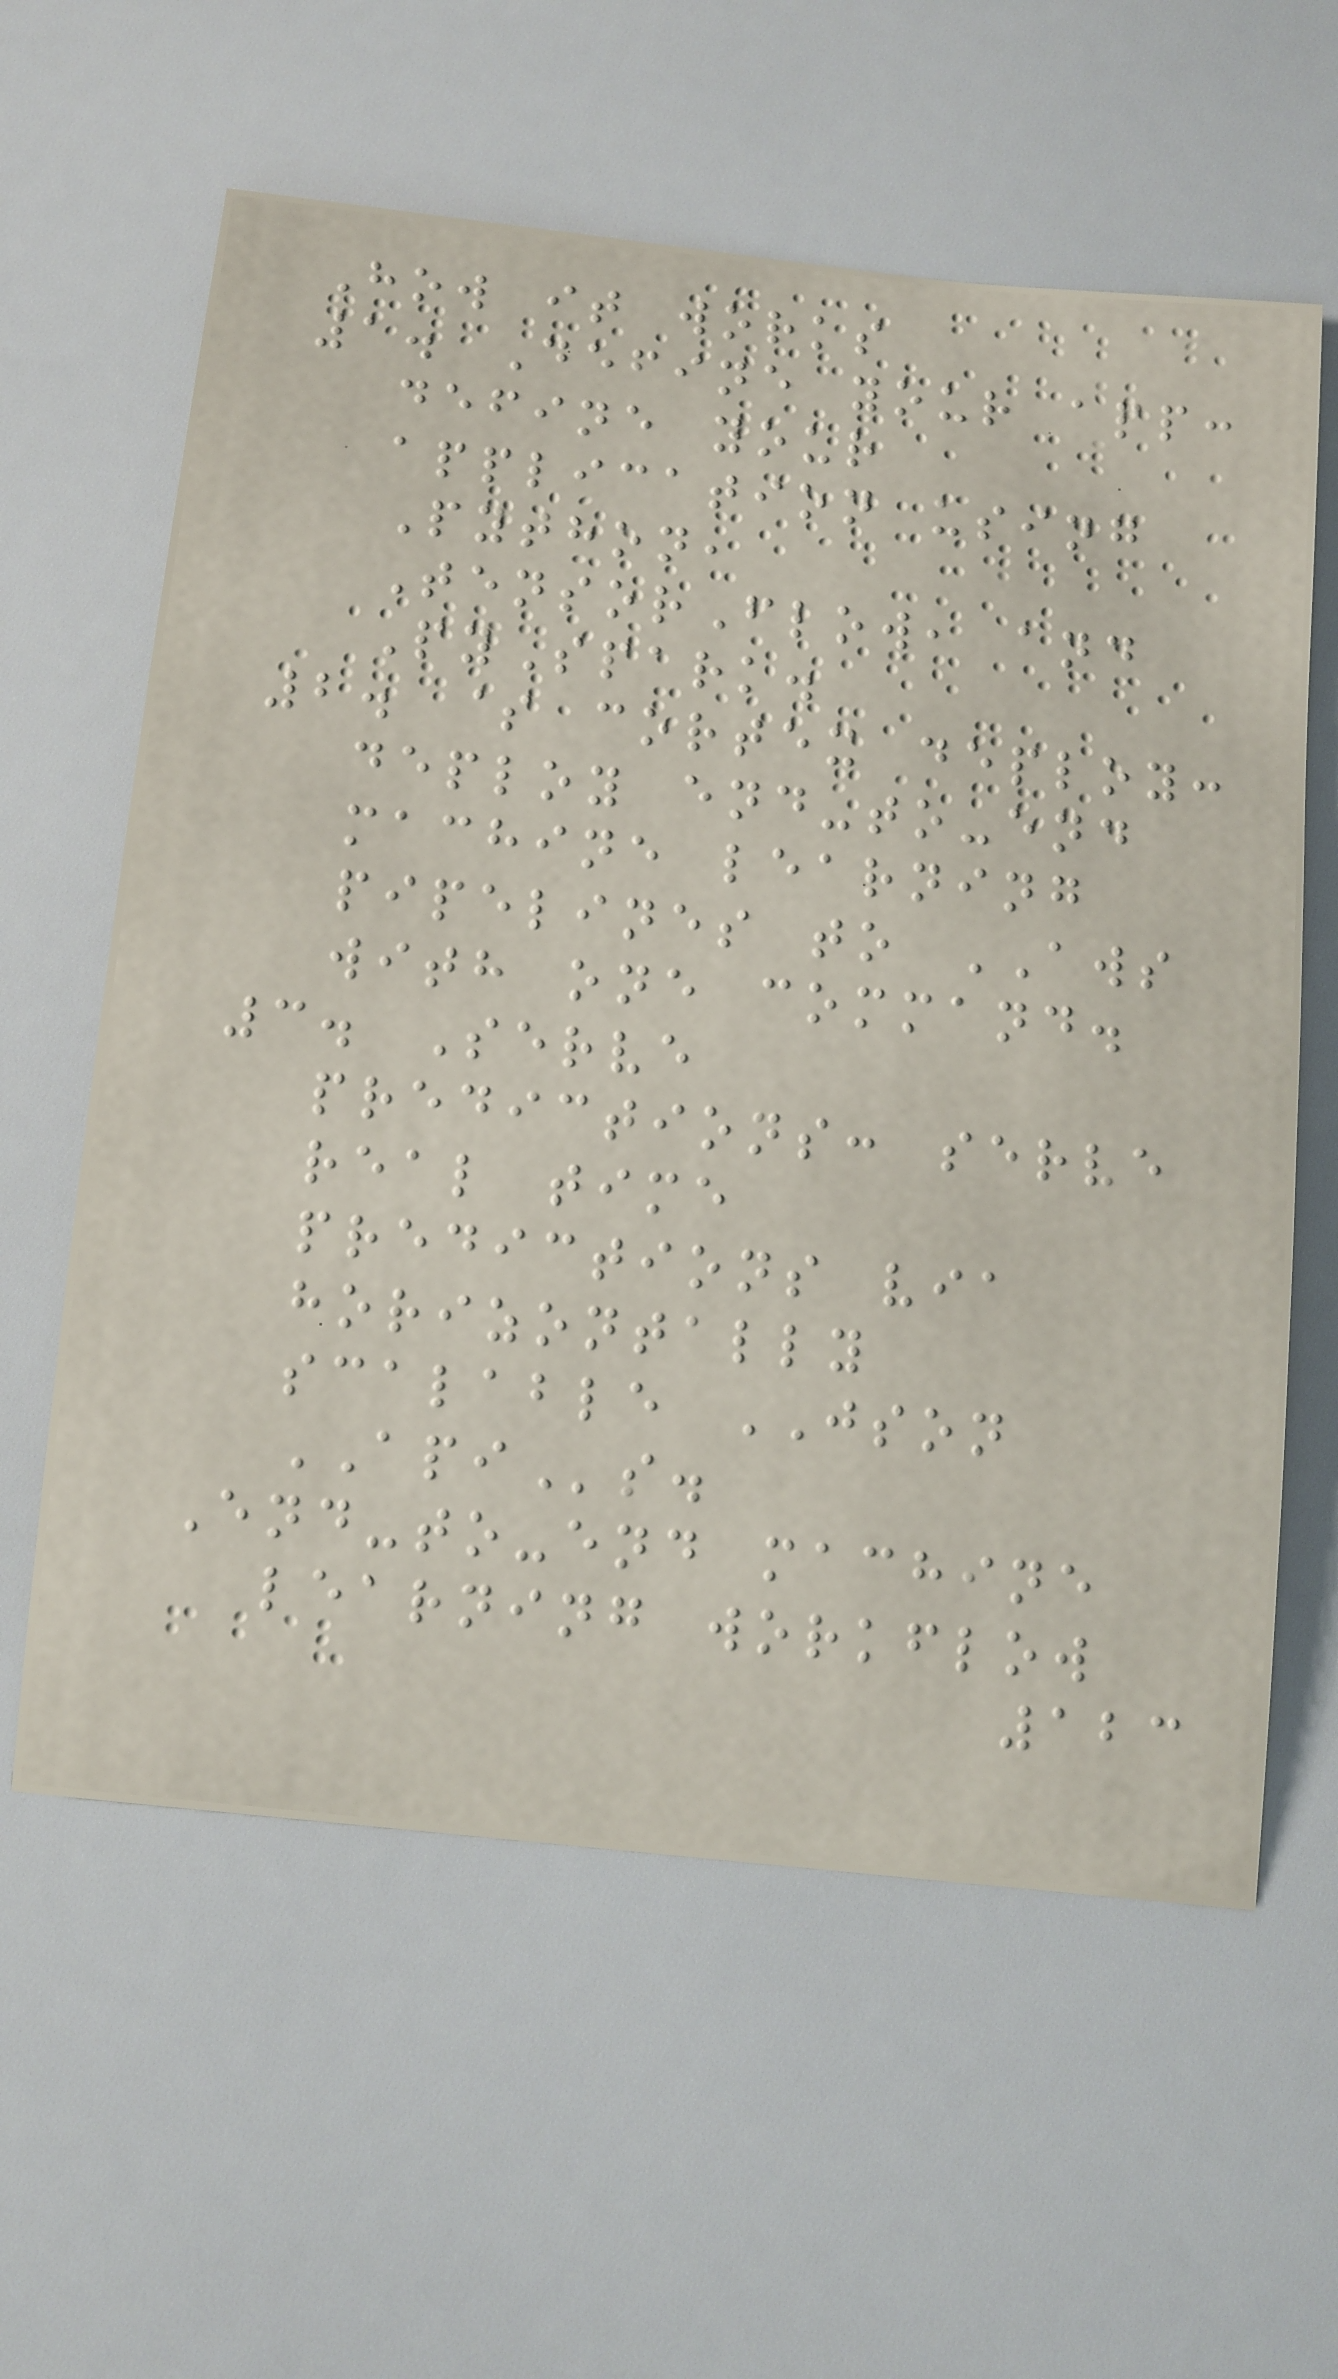How it works
1. Define your app:
define your
application using
Python,
TensorFlow, and
PySpark.
2. $ cortex deploy:
deploy end-to-end
machine learning
pipelines to AWS
with one command.
3. Serve
predictions: serve
real time
predictions via
horizontally
scalable JSON
APIs.
End-to-end machine
learning workflow
123
